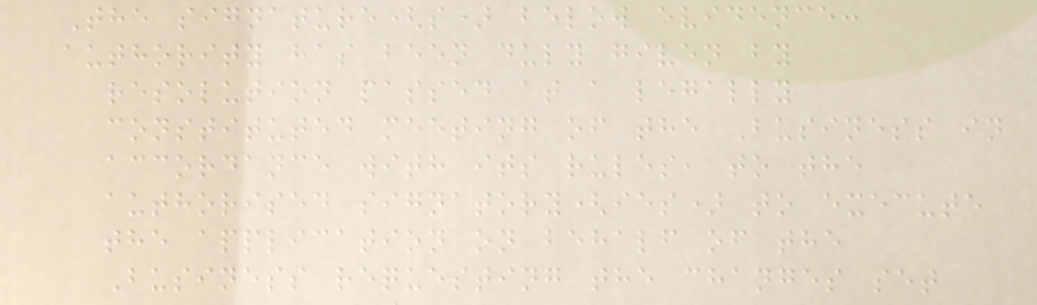The signature(s) below evidence:
authority has been duly given by
resolution passed at a legally
constituted meeting of the Business in
accordance with its rules, to the
authorised signatory(ies) to execute
the application on behalf of the
Business requesting the changes set
